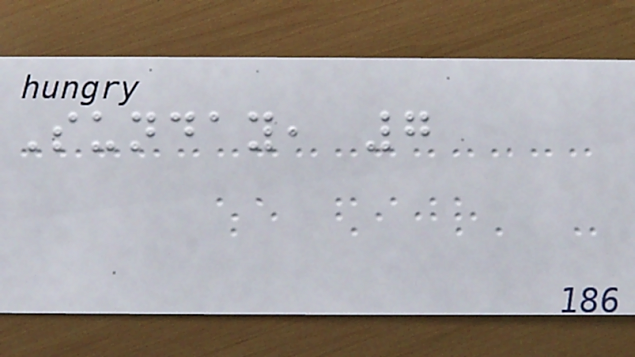Sunday, 7
